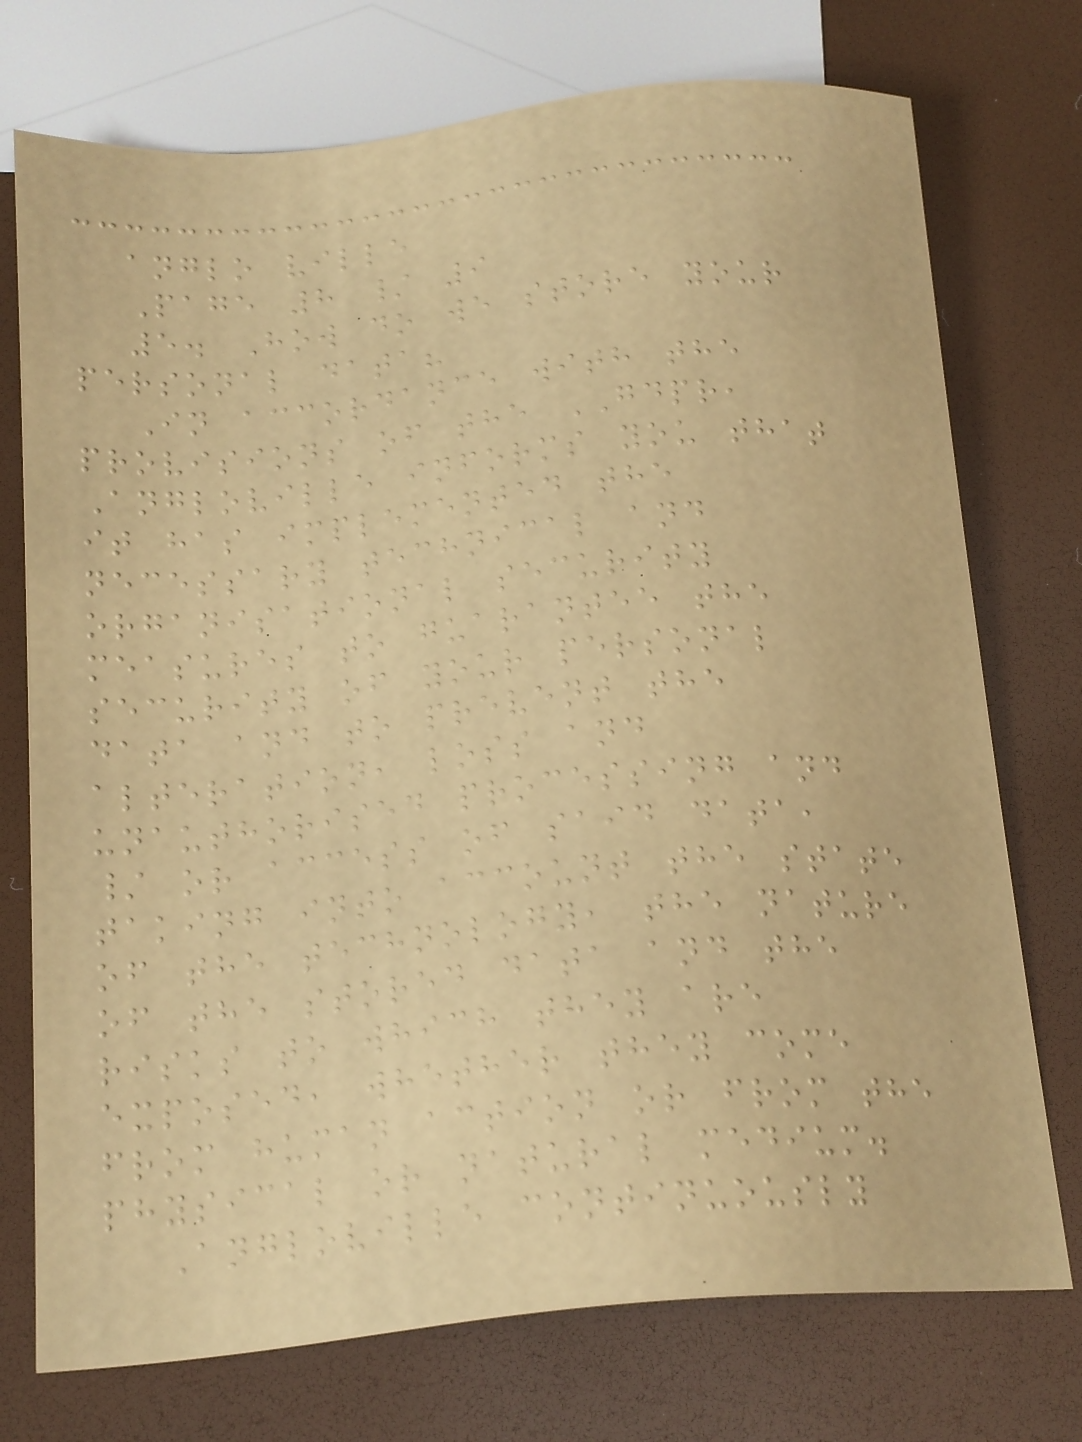anglo ville
Page 8 / 9
5. How do we store your
personal data?
In accordance with the
provisions of the GDPR,
Angloville informs you that
it has implemented the
necessary technical and
organisational security
measures to guarantee the
security of your personal
data and to prevent the
alteration, loss and
unauthorised processing and
/ or access of said data,
taking into account the state
of the technology, the nature
of the stored data and the
risks to which they are
exposed, whether they come
from human action or from the
physical or natural medium.
Angloville continuously
